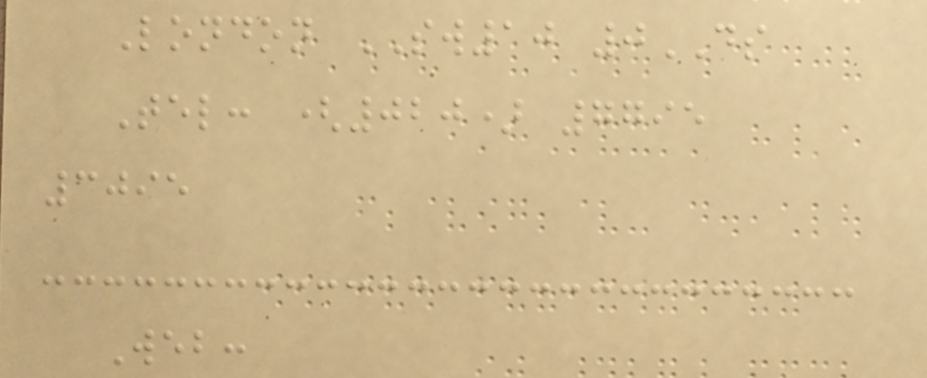London SW10 0DS
Tel: (020) 7795
3095
Web:
